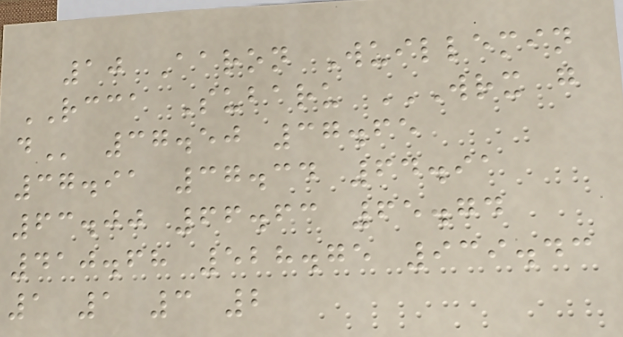10 Aaron Wuillemin
RCCA Subaru WRX G
D 37.50 37.65
37.91 37.34 64.91
63.00 66.63 65.74
410.68 528.75 939.43
1 1 3 2
